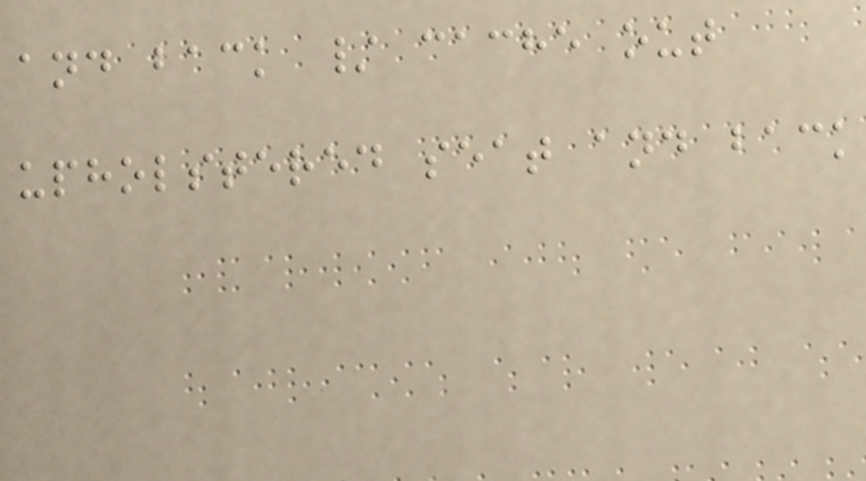and back / cache out
upholstered seat and back
